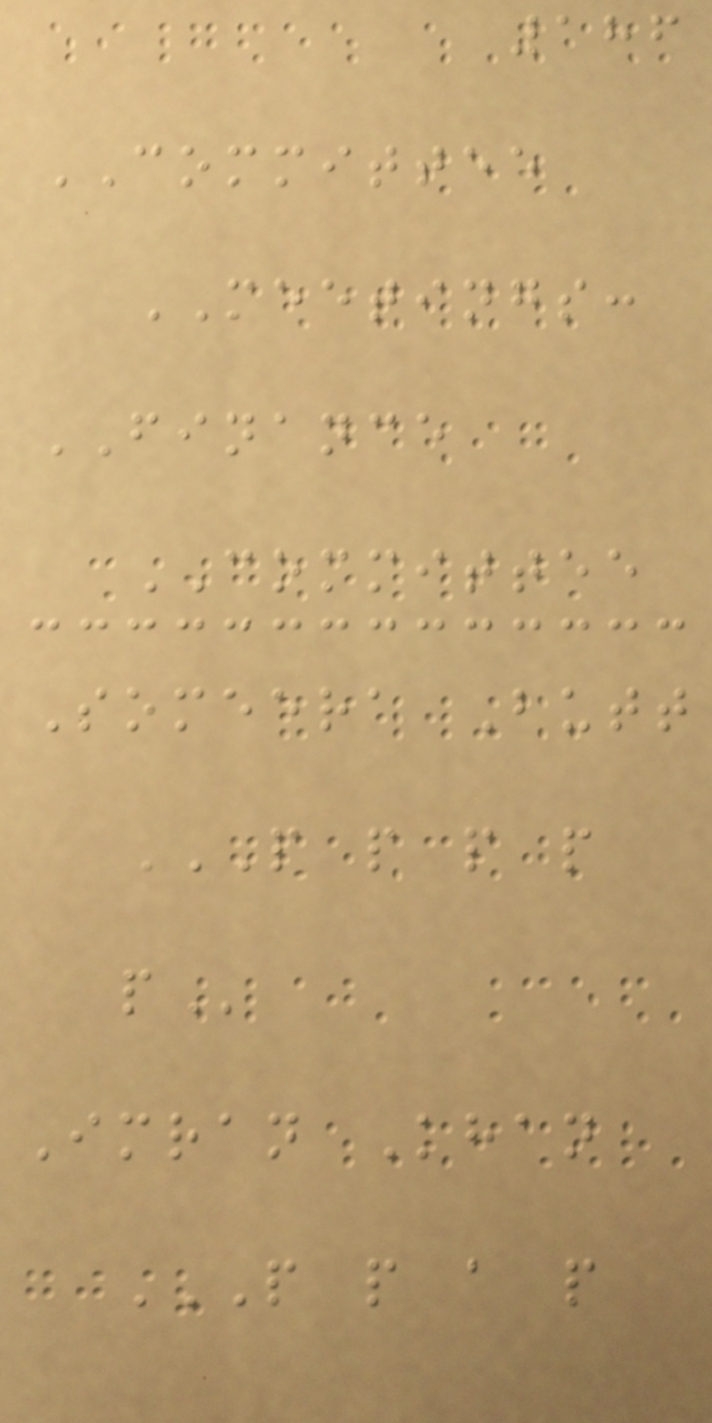186
COMMITTEE
MEETINGS:
FINANCE
COMMITTEE
Someera Butt
P P P P
P
Imran Khan
P P A P
